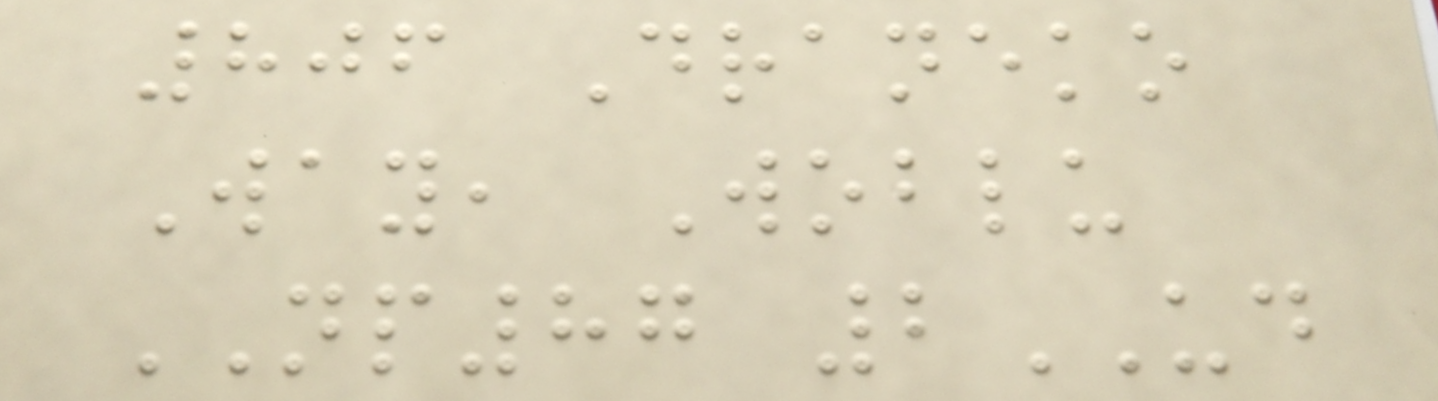806 Draneko
Way, Woblu
NP87 2UD
